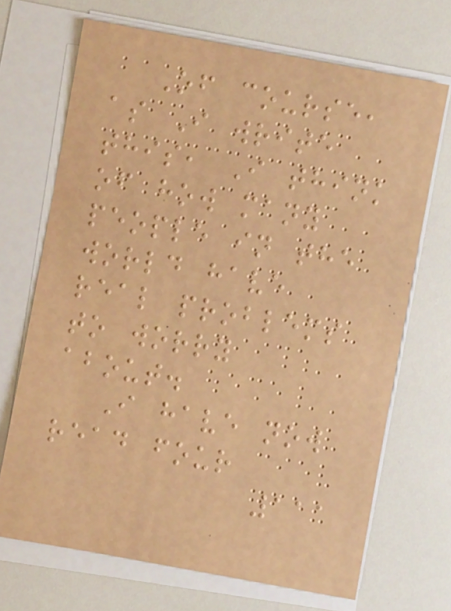Of course,
as I write
this, I think
of how many
people in the
world have
real problems
to worry
about.
I have now
read four
111
